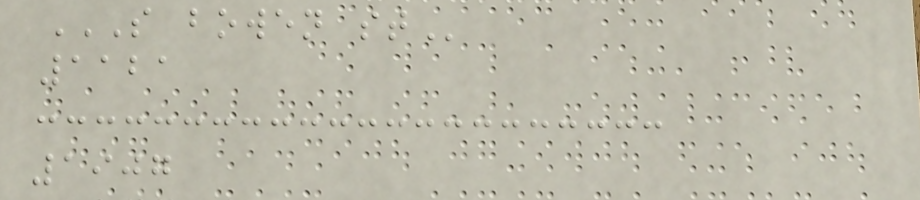S BOWEN ST
1121
1907
